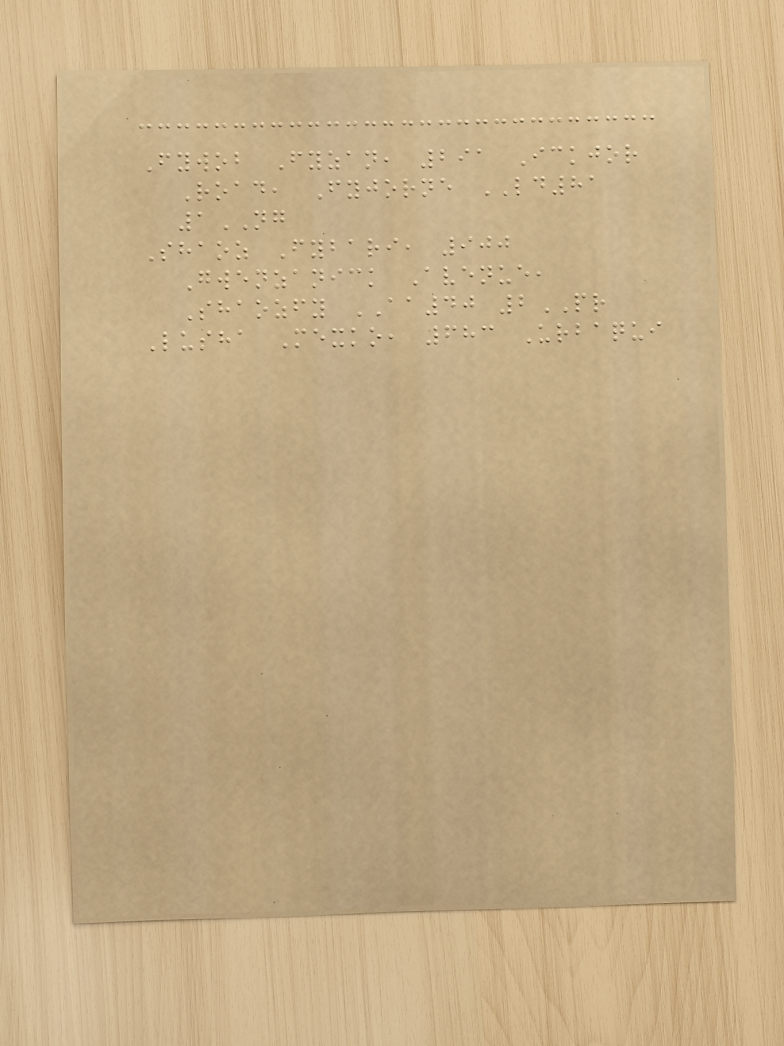Fywob Fyzan, 291 Ickjor
Road, Fyjorne LD81
1NG
Shaoz Fybari, 900
Gwenzanick Avenue,
Shaozfy AA40 2PR
Lusha Mexko, 683 Urbaqui
